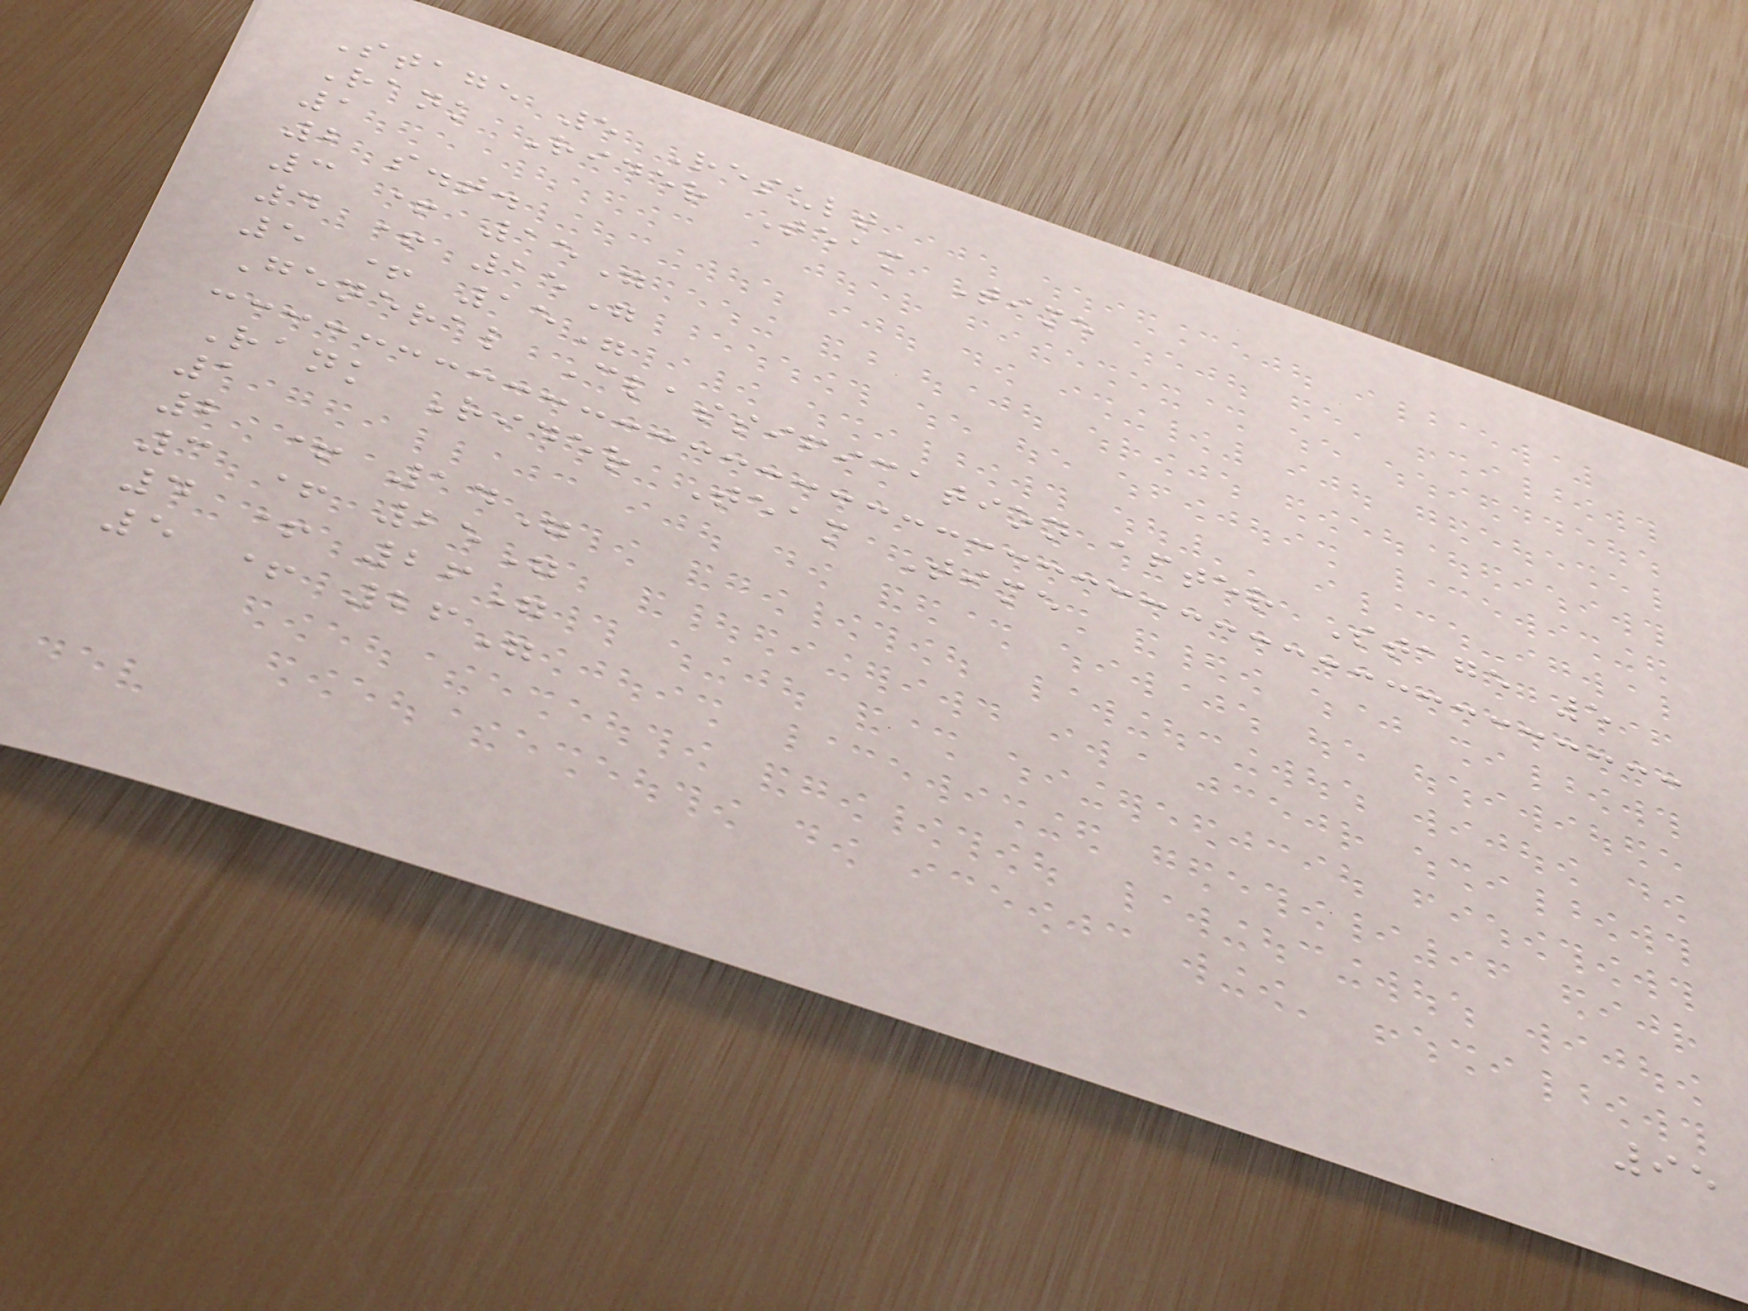Stage 5 Result
Rank Rider Team Time
1
2 s.t.
3 + 15"
4 + 15"
5 + 15"
General Classification after Stage 5
Rank Rider Team Time
1
2 + 14"
3 + 25"
4 + 26"
5 + 26"
95
